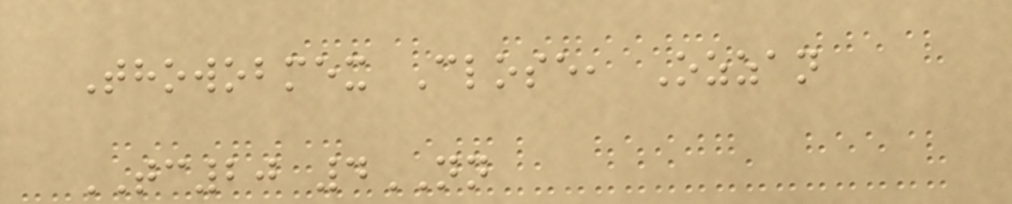Thowobmex Close, Ozzan
TC20 4NN
